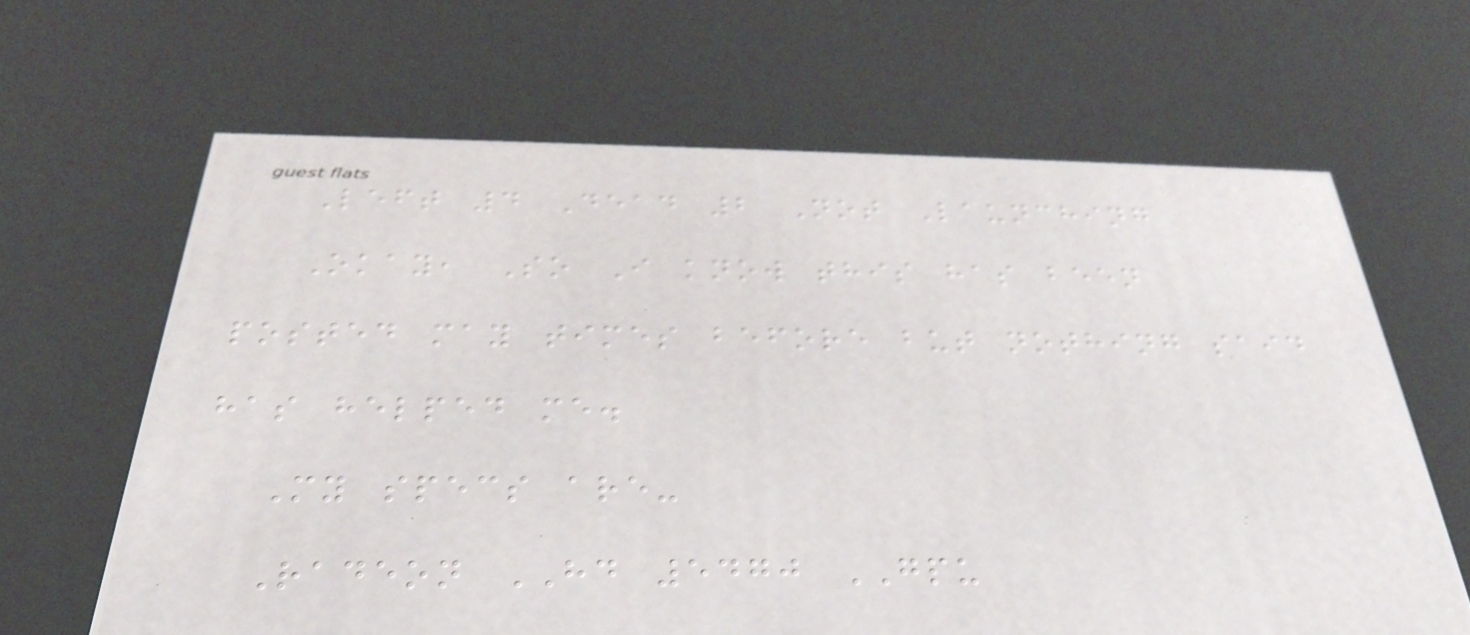Left 4 Dead 2 Not Launching
Okay, So I know this has been
posted may times before but nothing said
has helped me.
My specs are-
Radeon HD 5470 GPU
